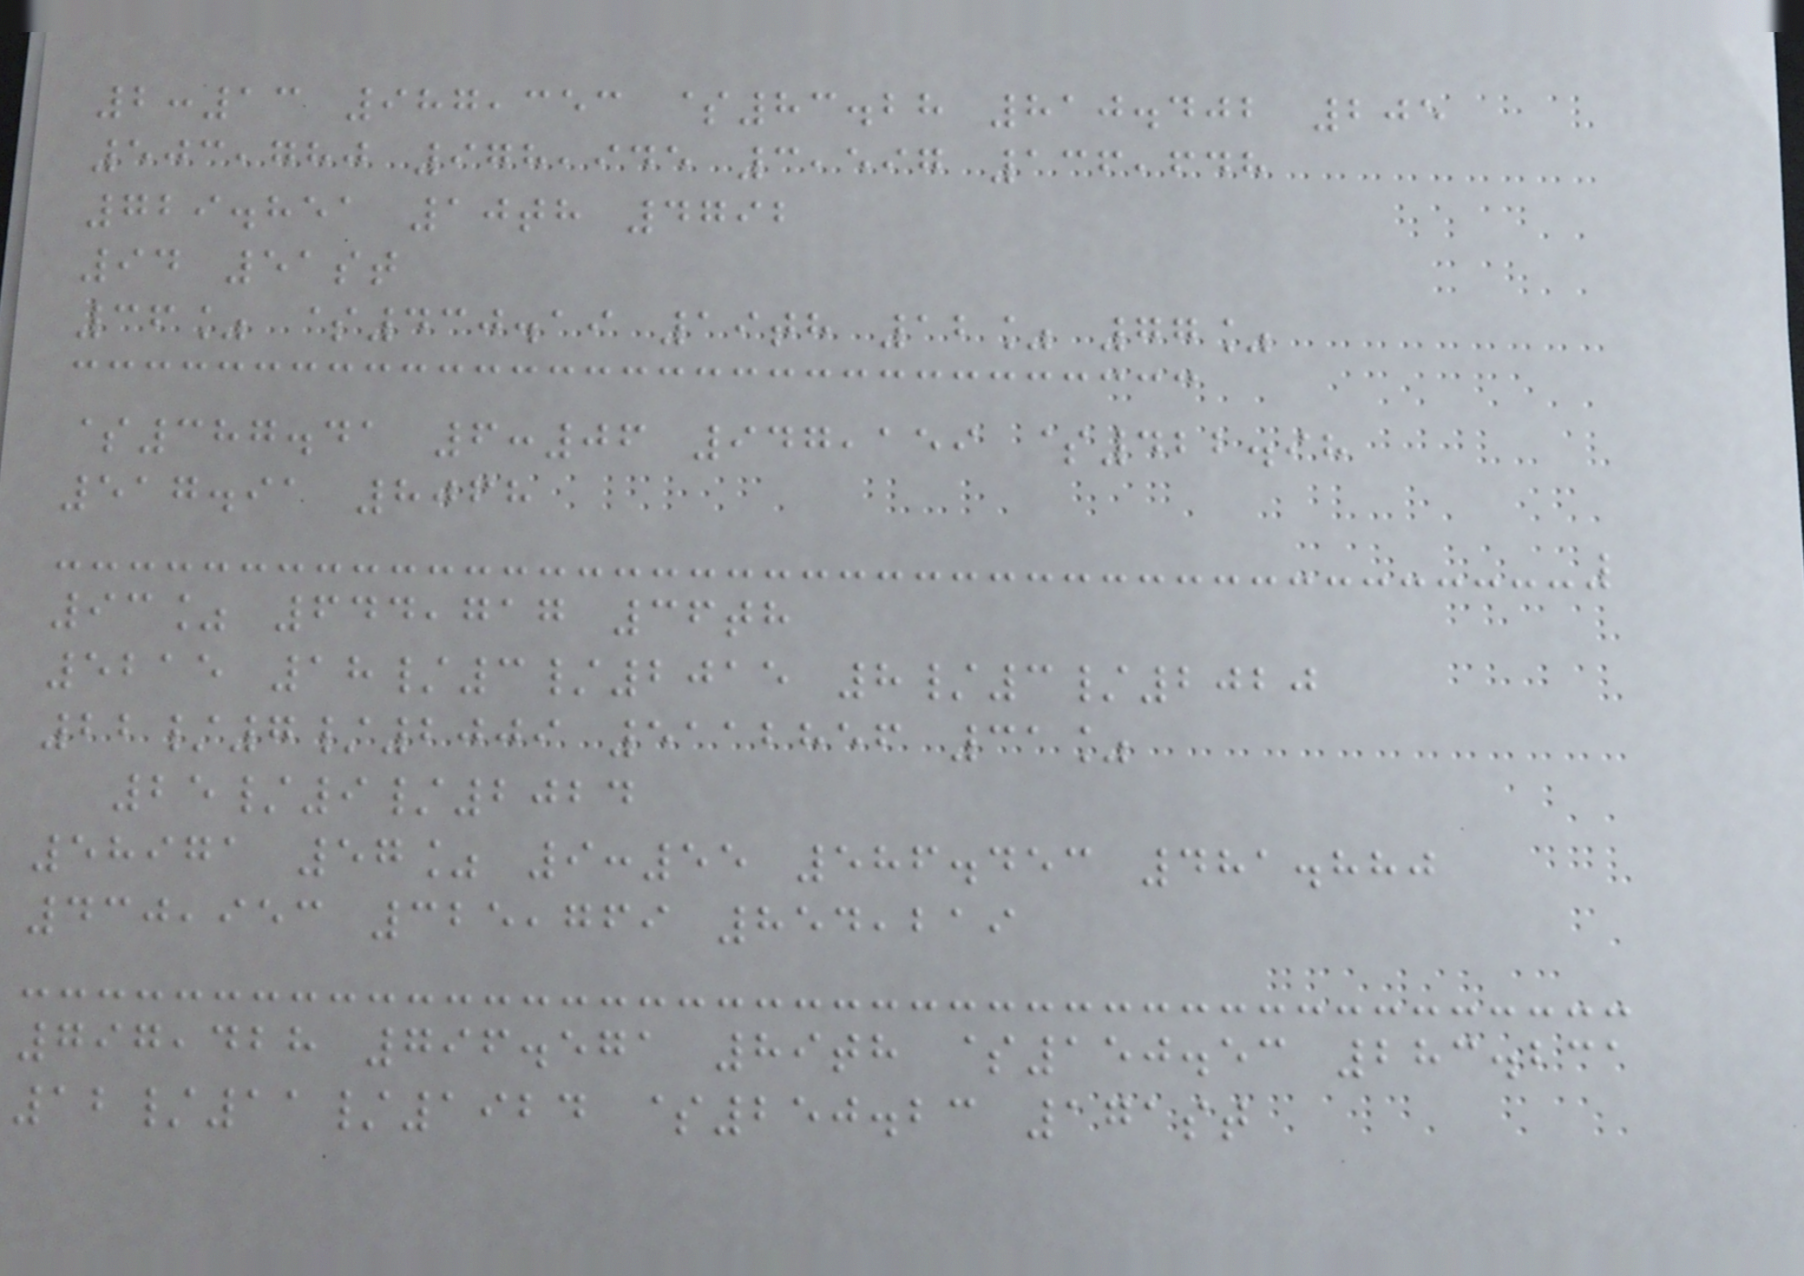2:13 987,353 $83.28 810.402 205
503,780 978,945 3,597 136,648
729.851 10th 4792
94 51st
36% $430.19 19th 12% 77%
$387.41 6:06 947,159 $422.98
517.91 8068
93% 644,717 36th
5215 18/3/2015 8/3/2020
22/7/2009 5112856 31%
25/9/2024
58971 57% 9:55 586.453 481.880
430,953 325,769 854,219
797,428 796.571 89th $150.53 283.231
12/11/1924 $250.23 171st
